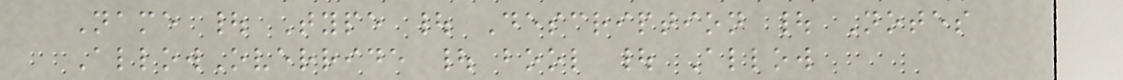Name | Type | Description | Notes
AllowOverride | bool | Allow
